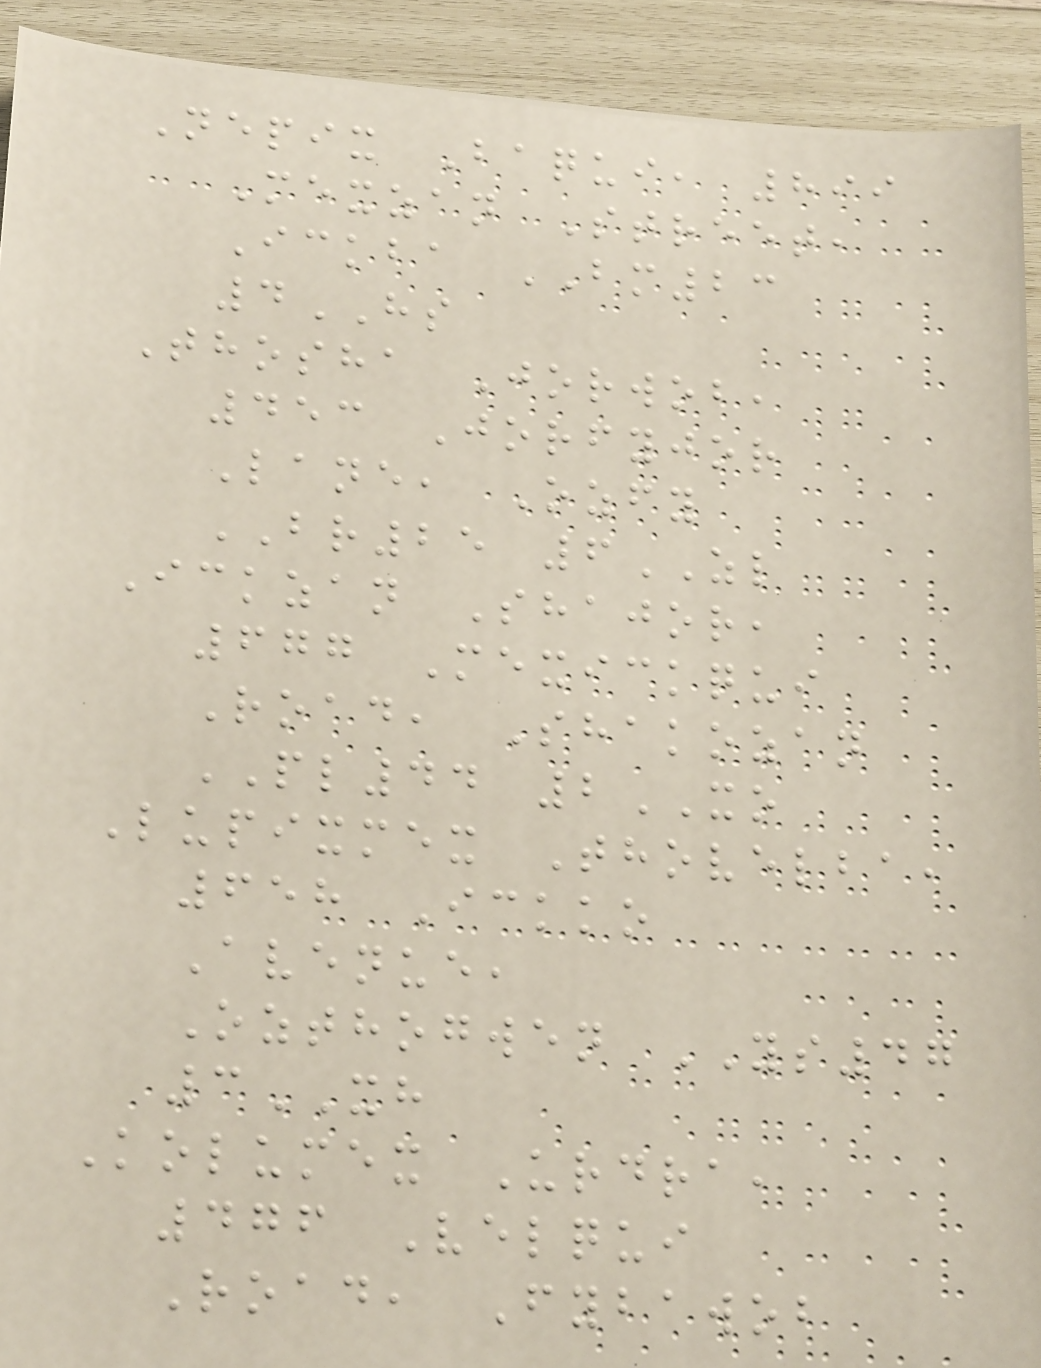Nepix Baqui, 899
Mexzan Street,
Ickba BM23
4HS
Thosha Jorwob,
453 Jorfyjor
Lane, Ozfy
BR25 6ZL
Ickzan Shajor,
677 Mexickqui
Road, Shakozan
PL44 2XO
Lupixmex Thovelba,
658 Ickko
Avenue,
Ozthogwen YS47
3XH
Kolumex Urdra,
476 Velqui
Road, Fybawob
